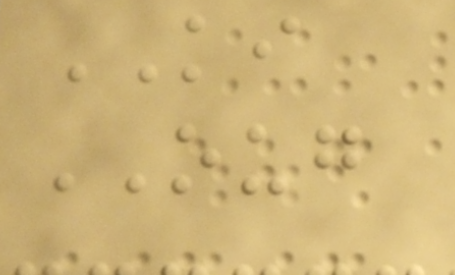KI
OUG
